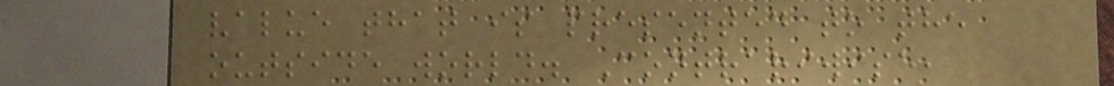value that is presented to the
outside world. Contrariwise,
